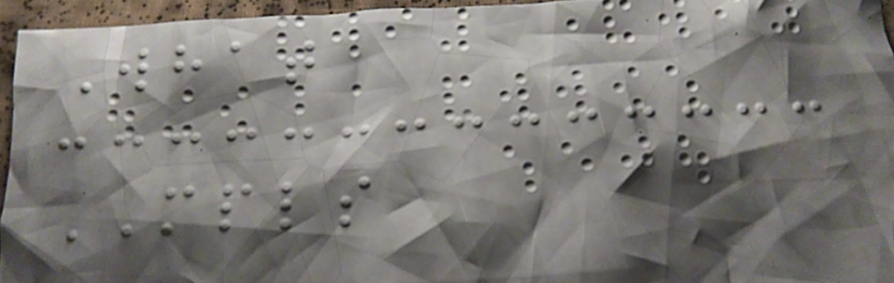What
MPLS
